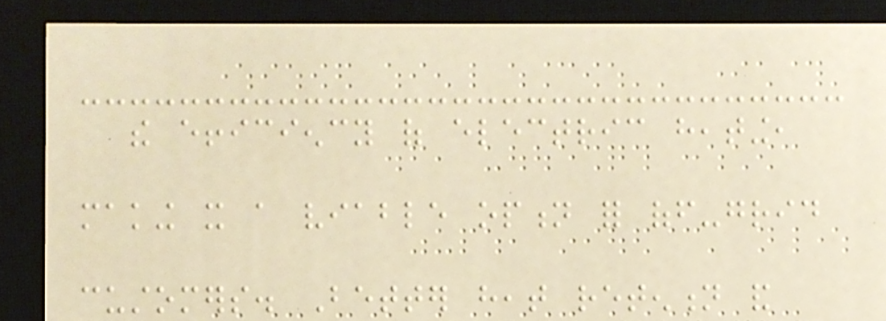the efficiency of electric heating,
making it a viable option for off-grid
customers. Better heat retention and
